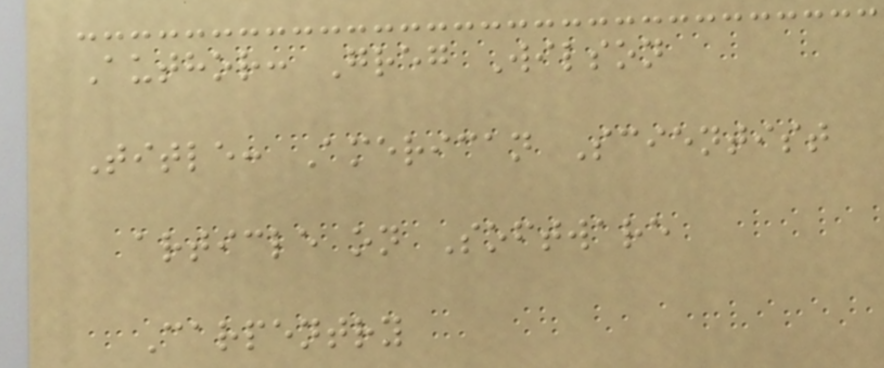Author: Greg Wilson
Title: American Scientist
article on Software
Carpentry
